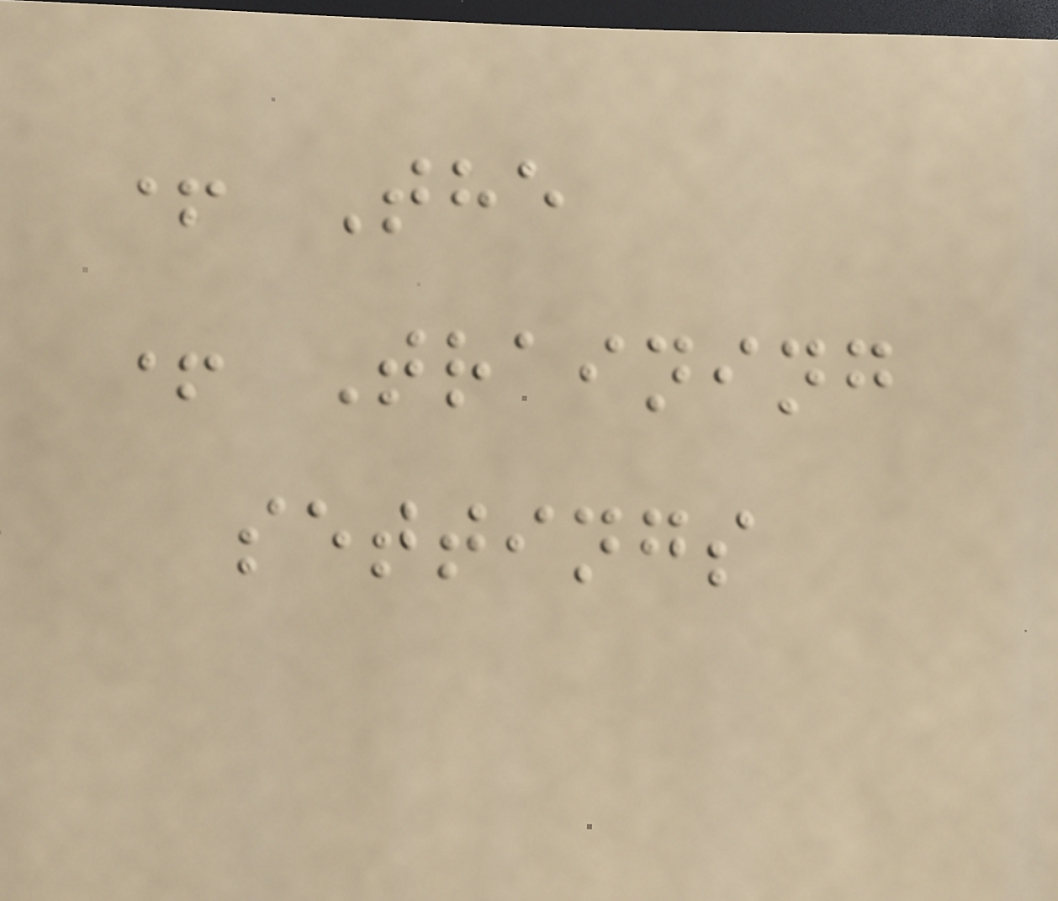+ The
+ Training
settings
